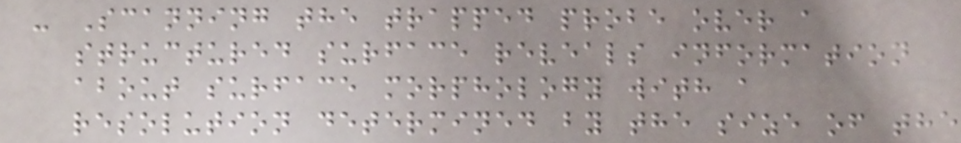- Scanning the trapped probe over a
structured surface reveals information
about surface morphology with a
resolution determined by the size of the
